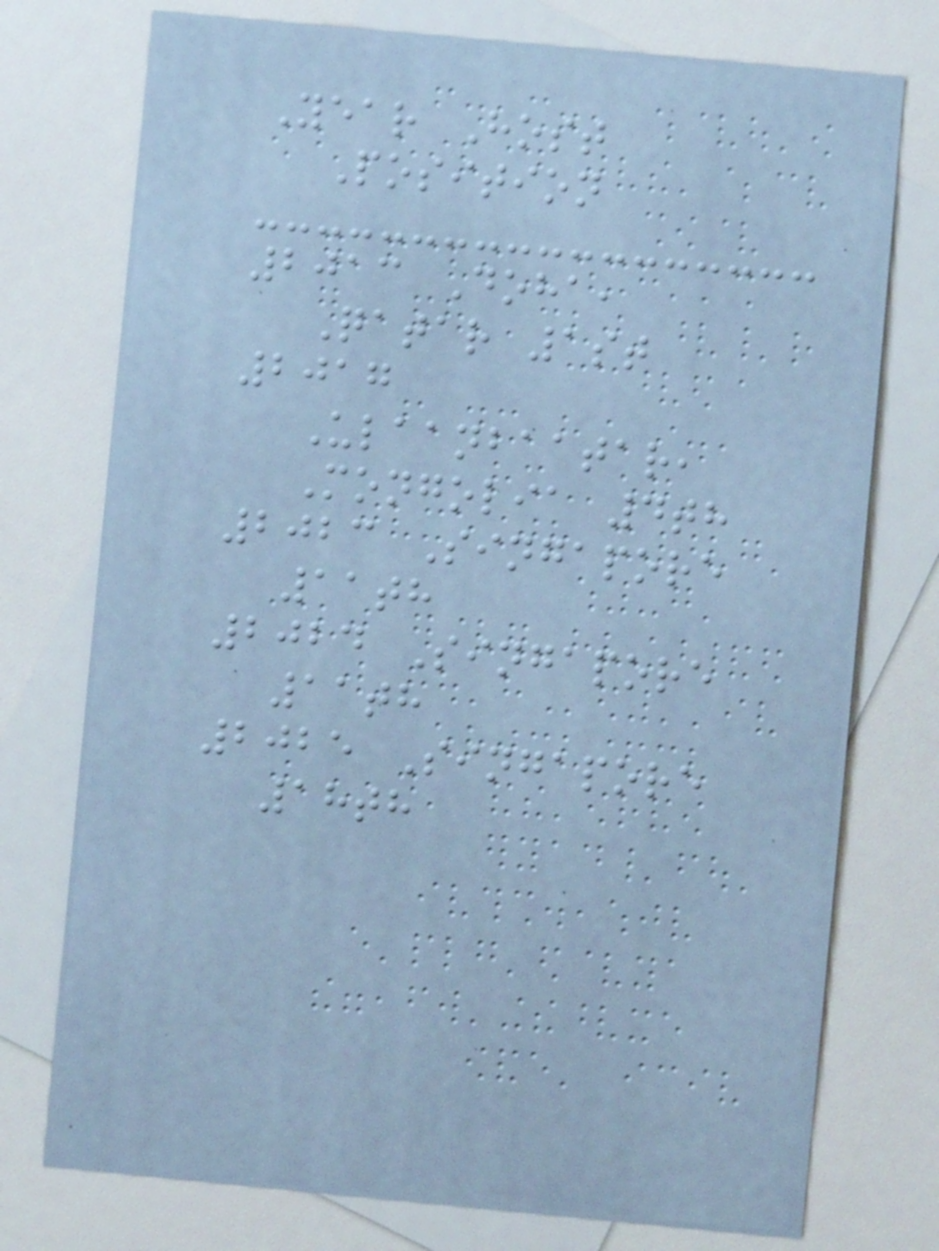Year Host
Position
2013 Doha,
Qatar 1st
2017
Ulaanbaatar,
Mongolia 4th
2023 Singapore
11th
2024 Singapore
11th
2025 Singapore
18th
